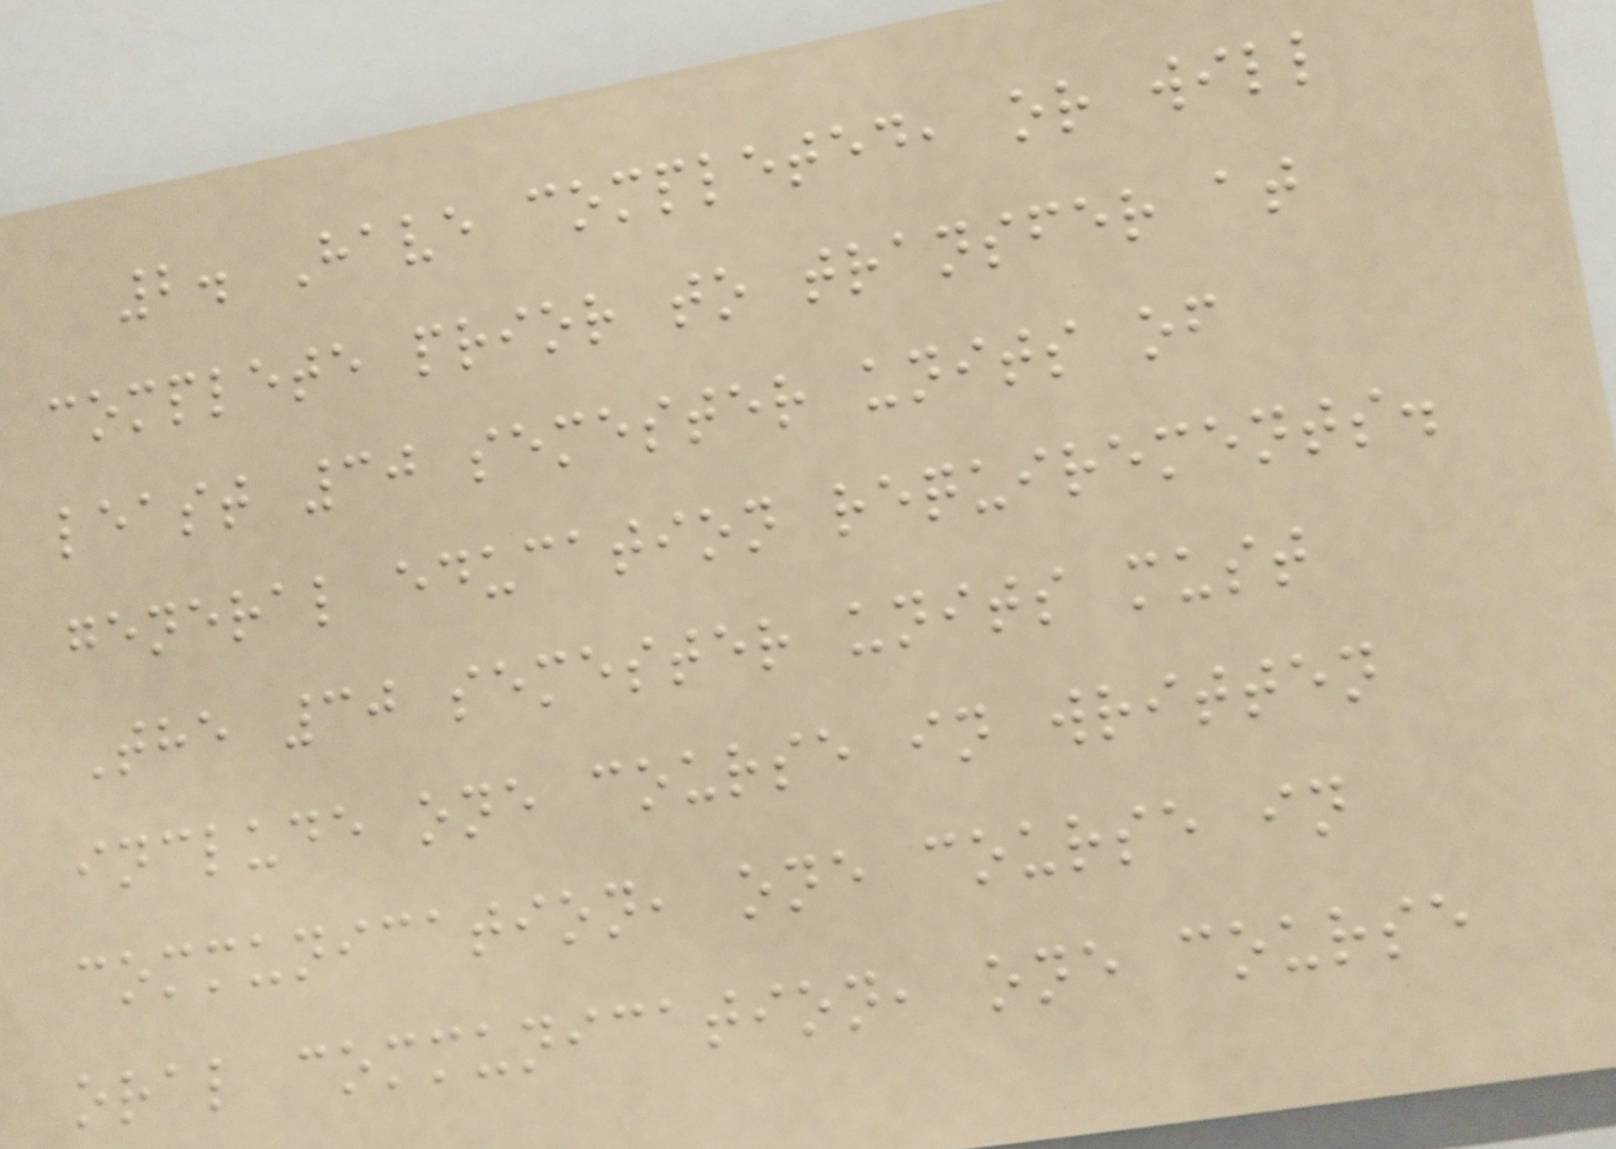2. Have completed, or will
complete prior to transfer at
least 30 semester units of
general education requirements.
The 30 semester units must
include one course in written
communication, one course in
oral communication, one course
